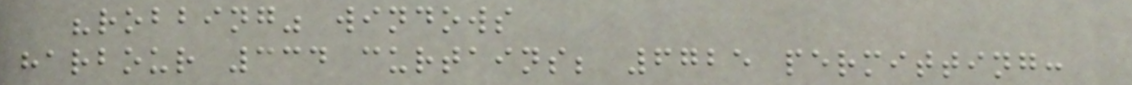"robbing" windows
harbour 334 curtains; 6725 permitting:
